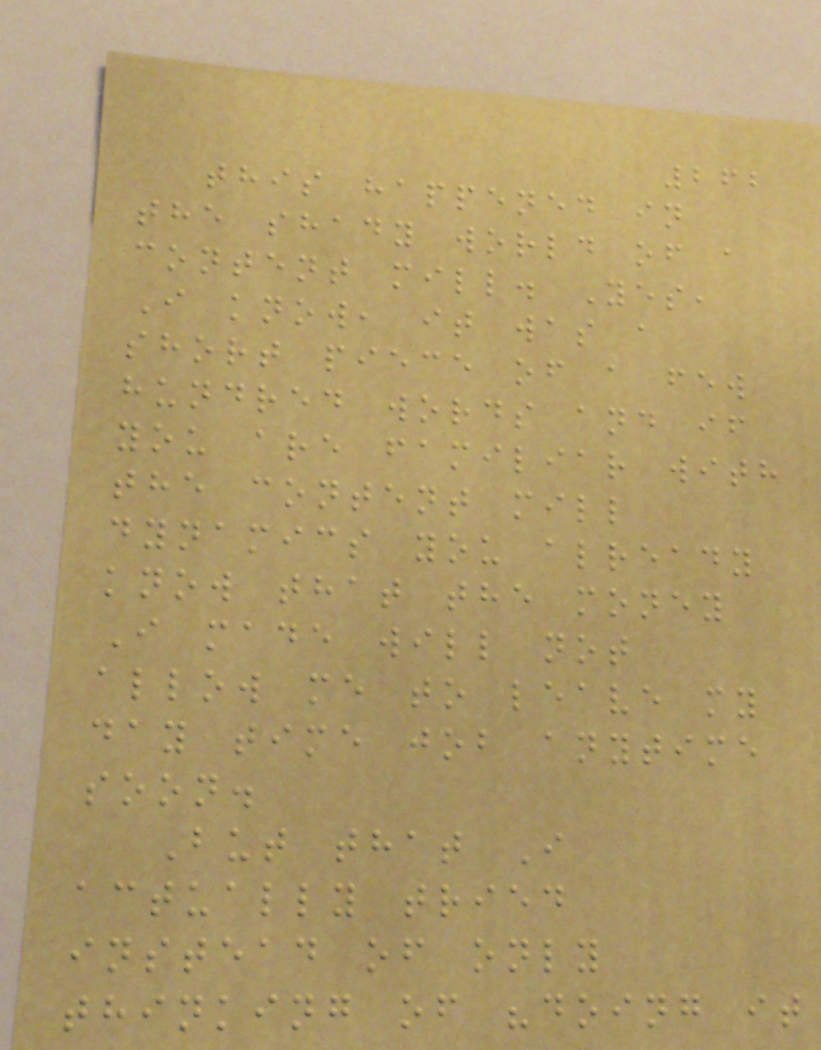262
this happened in
the shady world of a
content mill. Yes,
I know, it was a
short piece of a few
hundred words and if
you are familiar with
the content mill
dynamics you already
know that the money
I made will not
allow me to leave my
day time job anytime
soon.
But that I
actually tried
instead of only
thinking of "doing it
